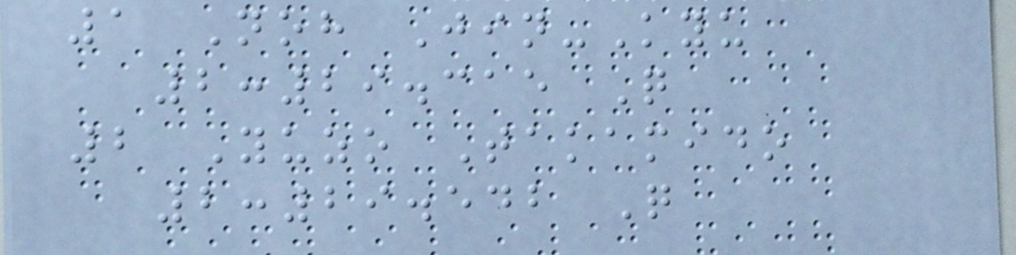1 Noh Jin-Kyu
2:29.315 Q
2 Yuzo Takamido
2:29.542 Q
